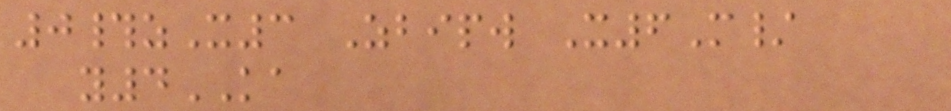0#zX3 Zbipw X6M/
y4KA
